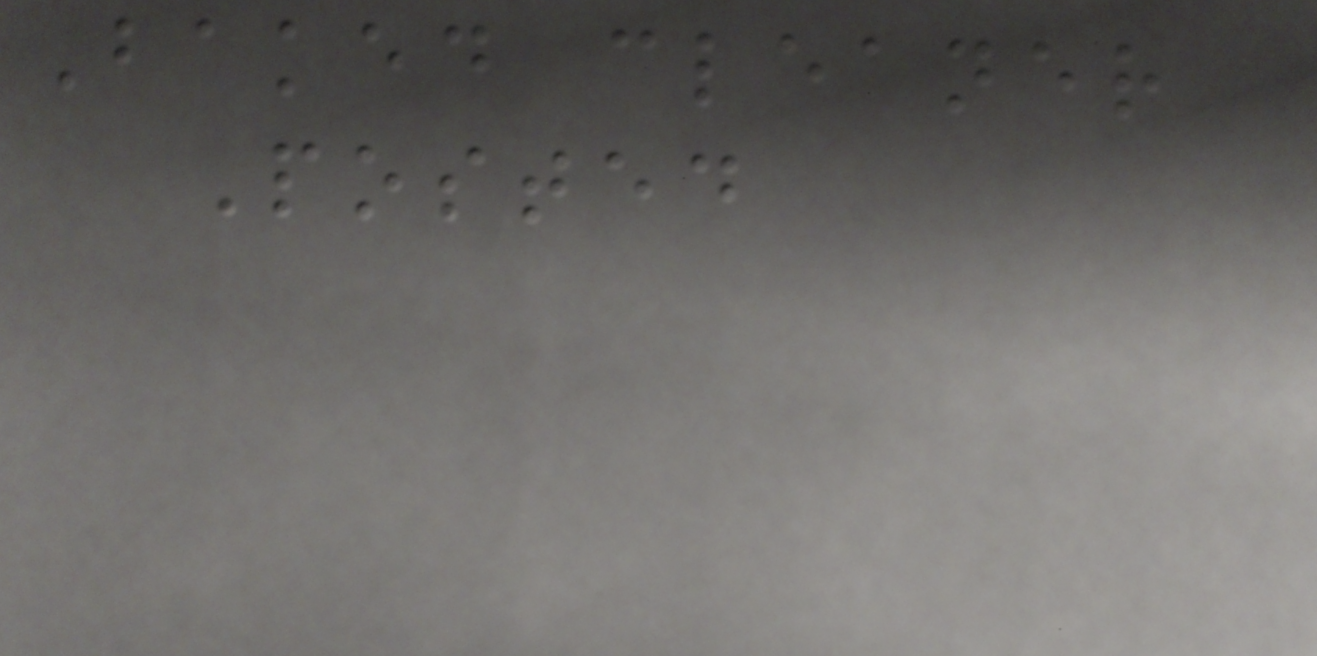Baked cleaner
Posted
